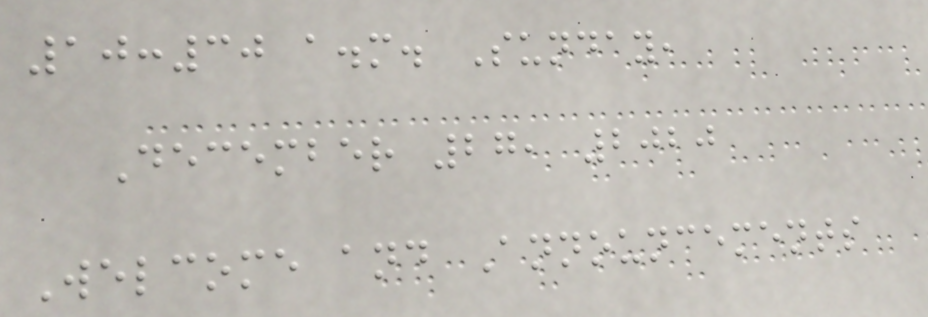10:30 a.m. Sunday,
December 27, 2020
Welcome and Announcements
